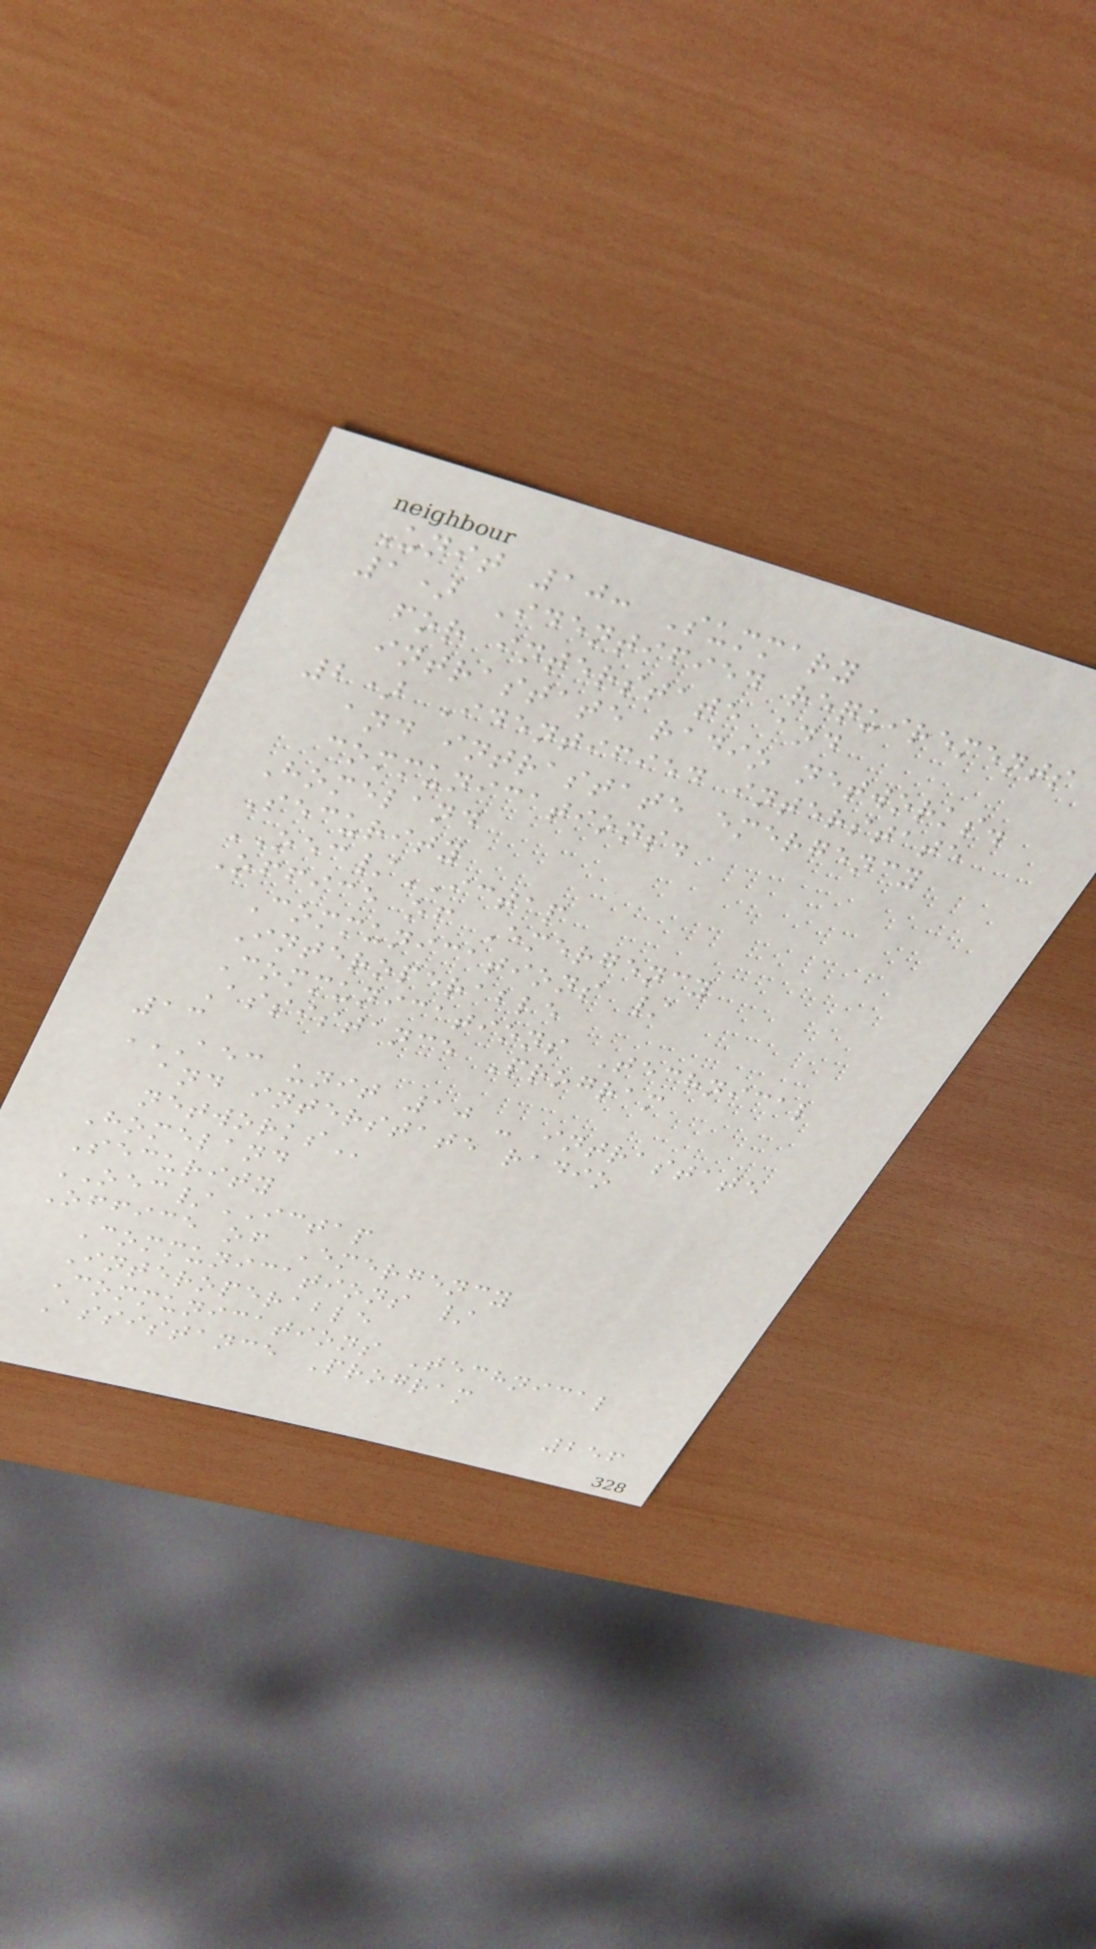Unit 10: Summary
1) Identified requirements
for interstate and
intrastate radio networks.
2) Identified interstate
and intrastate emergency
communications.
Homeland
Security
OEC/ICTAP
Office of Emergency
Communications /
Interoperable
Communications Technical
Assistance Program
13
AEC UNIT 10 - INTRASTATE
AND INTERSTATE RADIO
NETWORKS
Homeland
Security
OEC/ICTAP
Office of Emergency
Communications /
Interoperable
Communications Technical
Assistance Program
256
